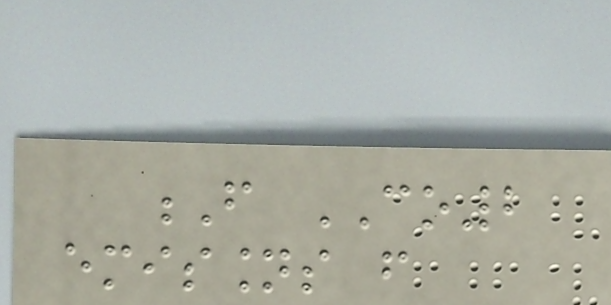F CO2
emissions from
